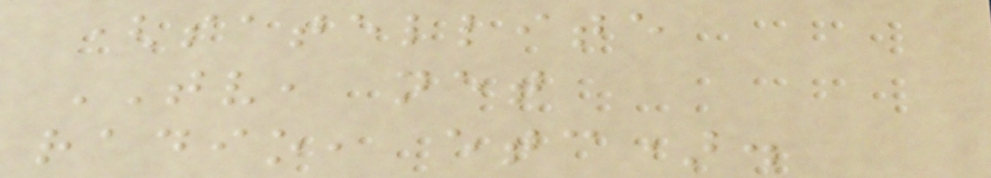(satellite
TV, net
radio, etc).
